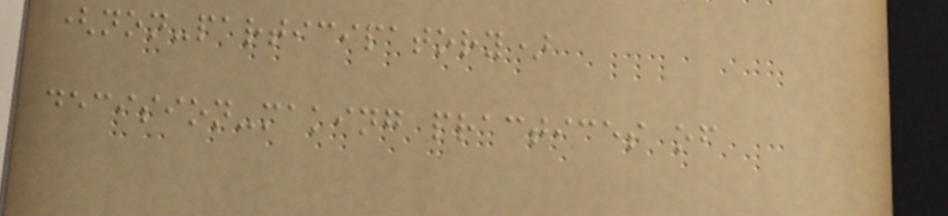(non-participatory)
decision-making practices of
